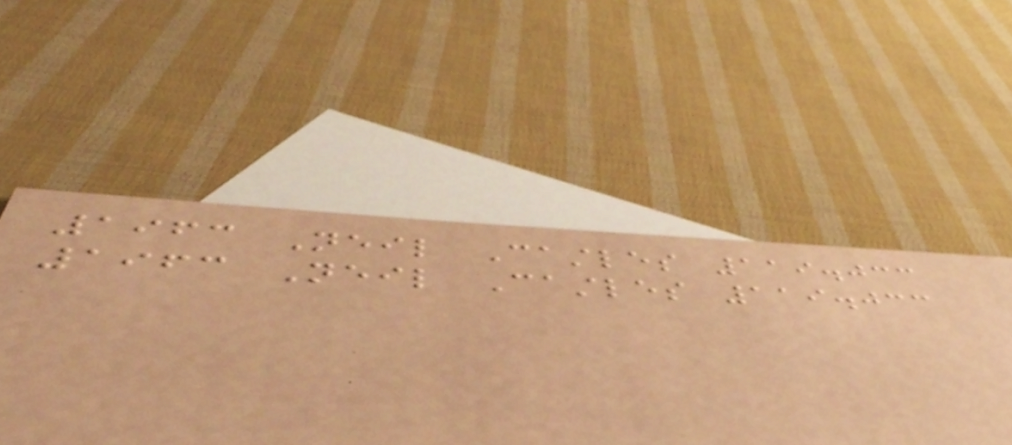1963 Neil Castles 119.033
1963 Neil Castles 119.033
